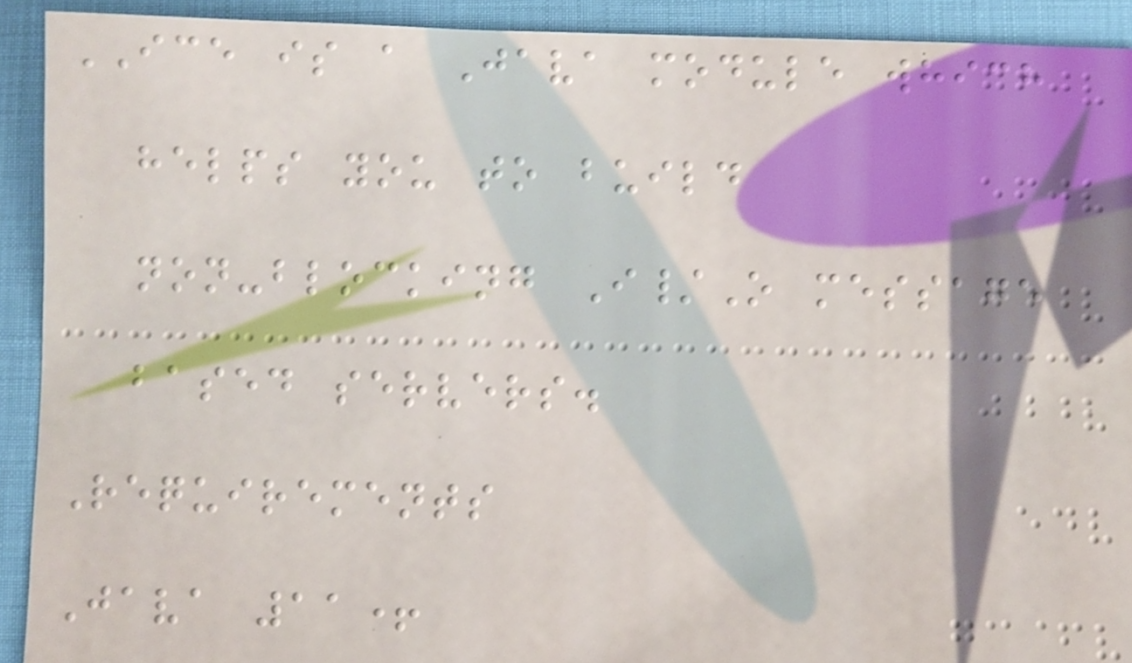ICE is a Java module which
helps you to build
non-blocking I/O message
based servers.
Requirements
Java 11+
